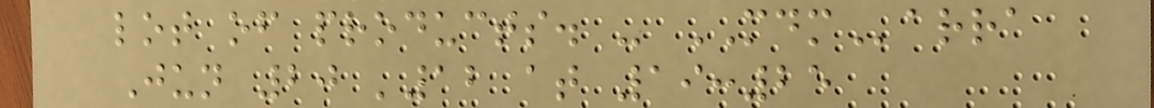lot of products. - MDMarra
Jun 20 '12 at 19:25
